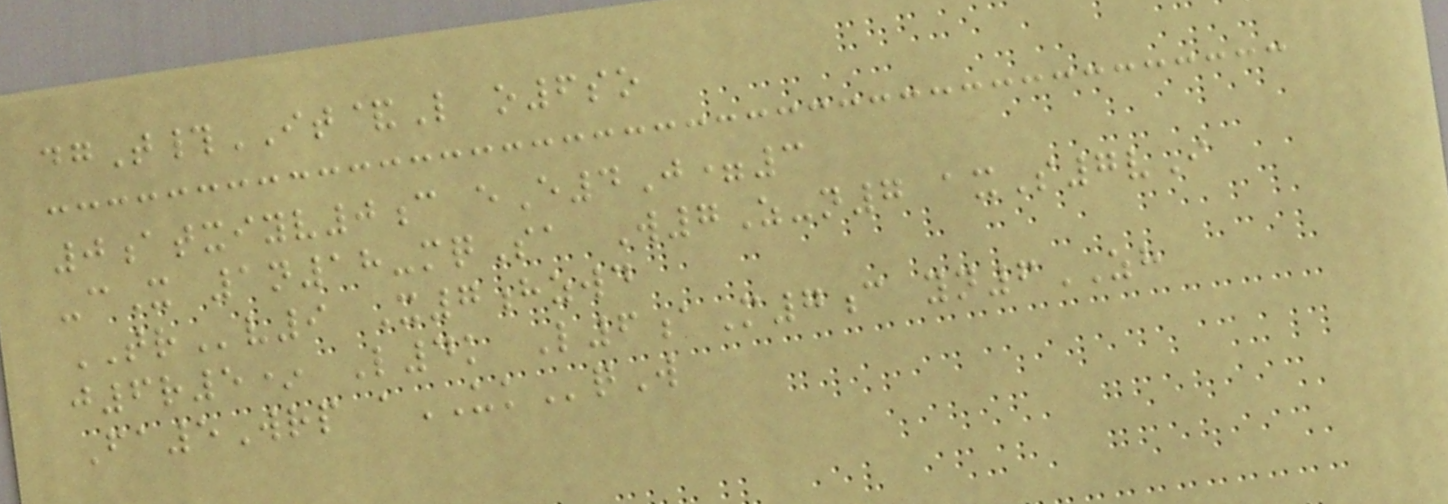dgT#IT&L o6so
0atxiyv0c eE4J=3
-cX 1n18-mqSa W7Z-n7 axS7vI
TRv9 X7hzwd
j6r5* L4k L6aM7c yn6ZH
Fa5Wrp aUKqW
